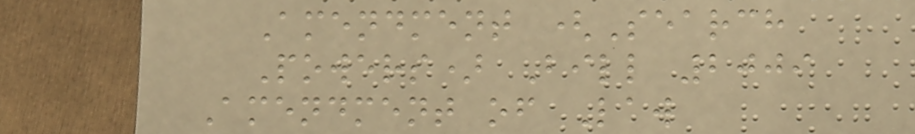Amendment (Search
Powers) Bill 2009
Amendment of Law
